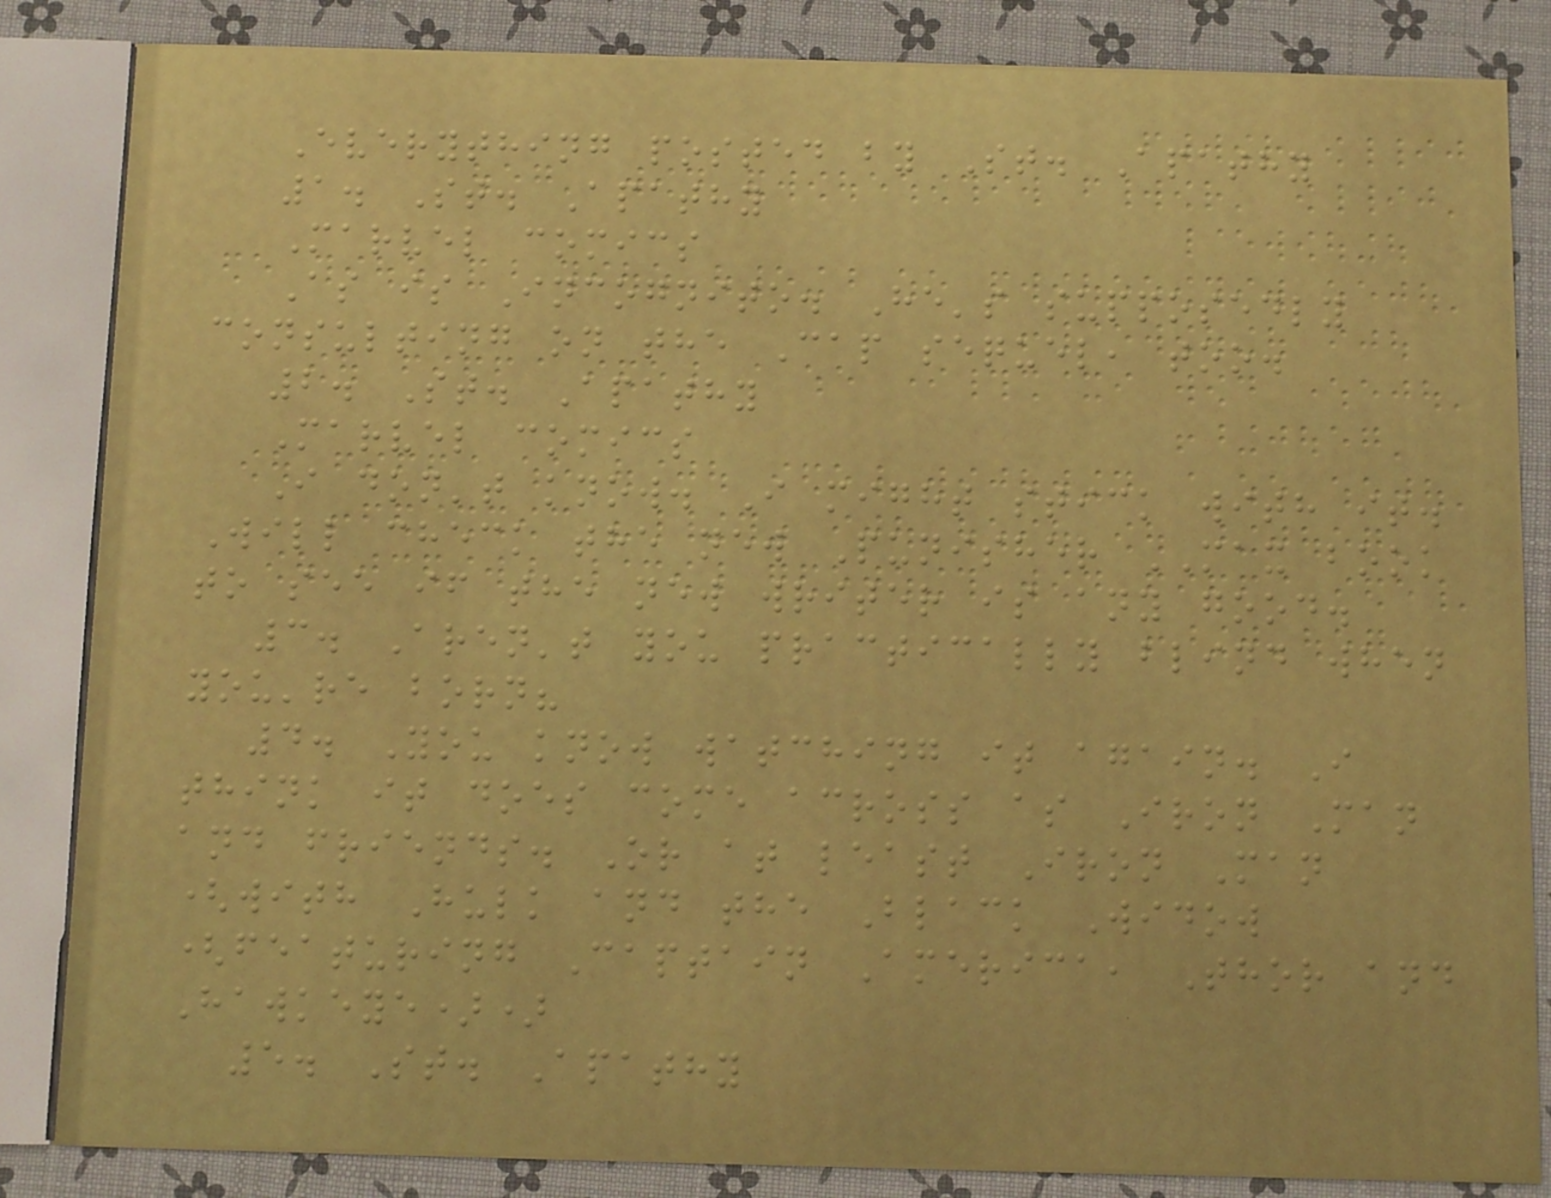Everything posted by St. Apathy
1. St. Apathy
Marvel comics
As is Incognito. He's supposedly
consulting on the Cap sequel, too.
2. St. Apathy
Marvel comics
I don't know. I might stick with it.
Will check the new Punisher MAX book
to see if the new writer is any good.
3. Aren't you practically blind when
you're born?
4. You know watching it again. I
think it does come across as Iron Man
and friends. Or at least Iron Man
(with Hulk and the Black Widow
(featuring Captain America, Thor and
Hawkeye))
5. St. Apathy
